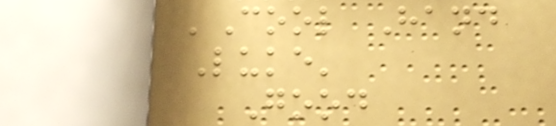'Cool Hand
Luke'
Good
